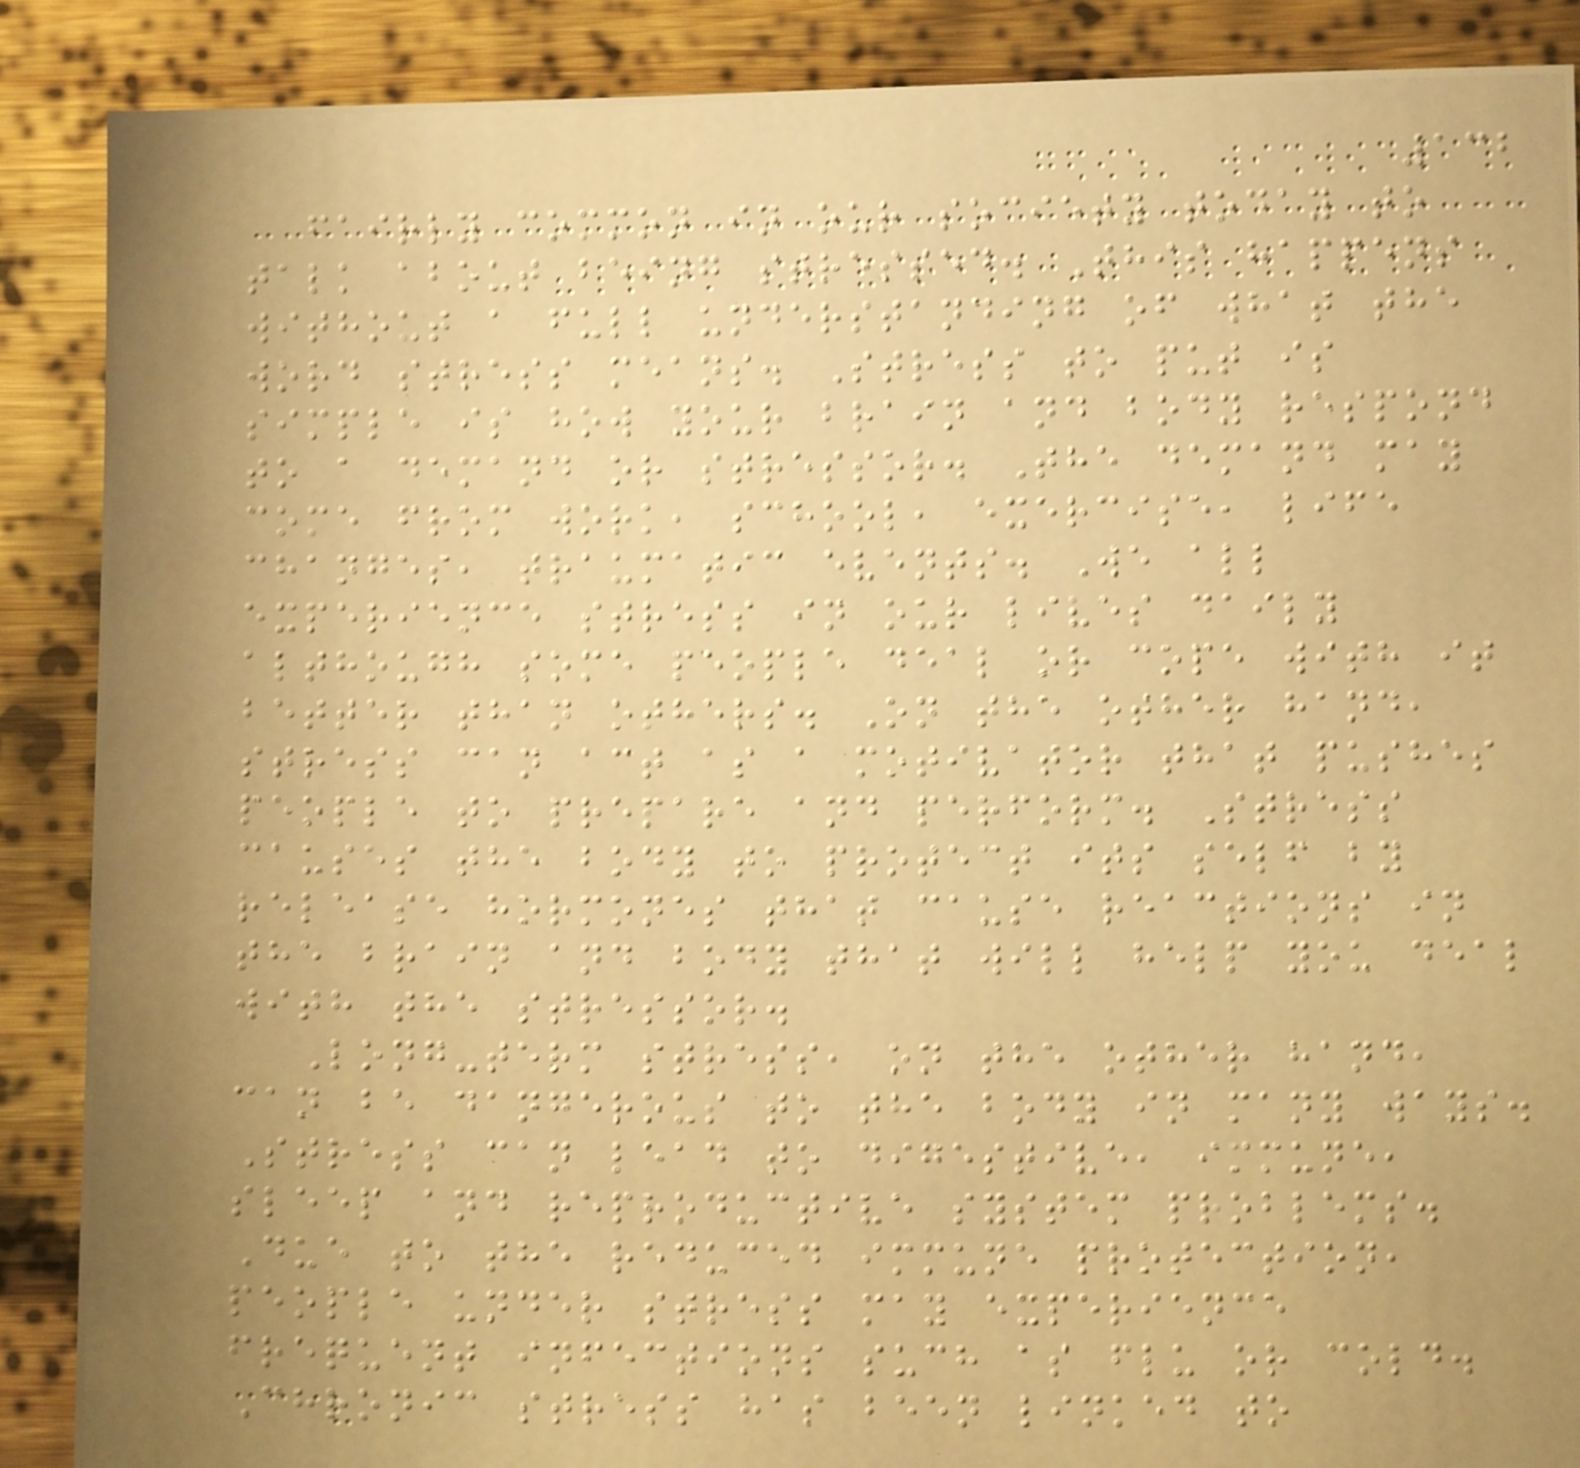132
fairly common in our society today to
talk about being stressed. This happens
without a full understanding of what the
word stress means. Stress to put is
simple is how your brain and body respond
to a demand or stressor. The demand may
come from work, school, exercise, life
changes, traumatic events. We all
experience stress in our lives daily
although some people deal or cope with it
better than others. On the other hand,
stress can act as a motivator that pushes
people to prepare and perform. Stress
causes the body to protect its self by
release hormones that cause reactions in
the brain and body that will help you deal
with the stressor.
Long-term stress, on the other hand,
can be dangerous to the body in many ways.
Stress can lead to digestive, immune,
sleep and reproductive system problems.
Due to the reduced immune protection,
people under stress may experience
frequent infections such as flu or cold.
Chronic stress has been linked to
